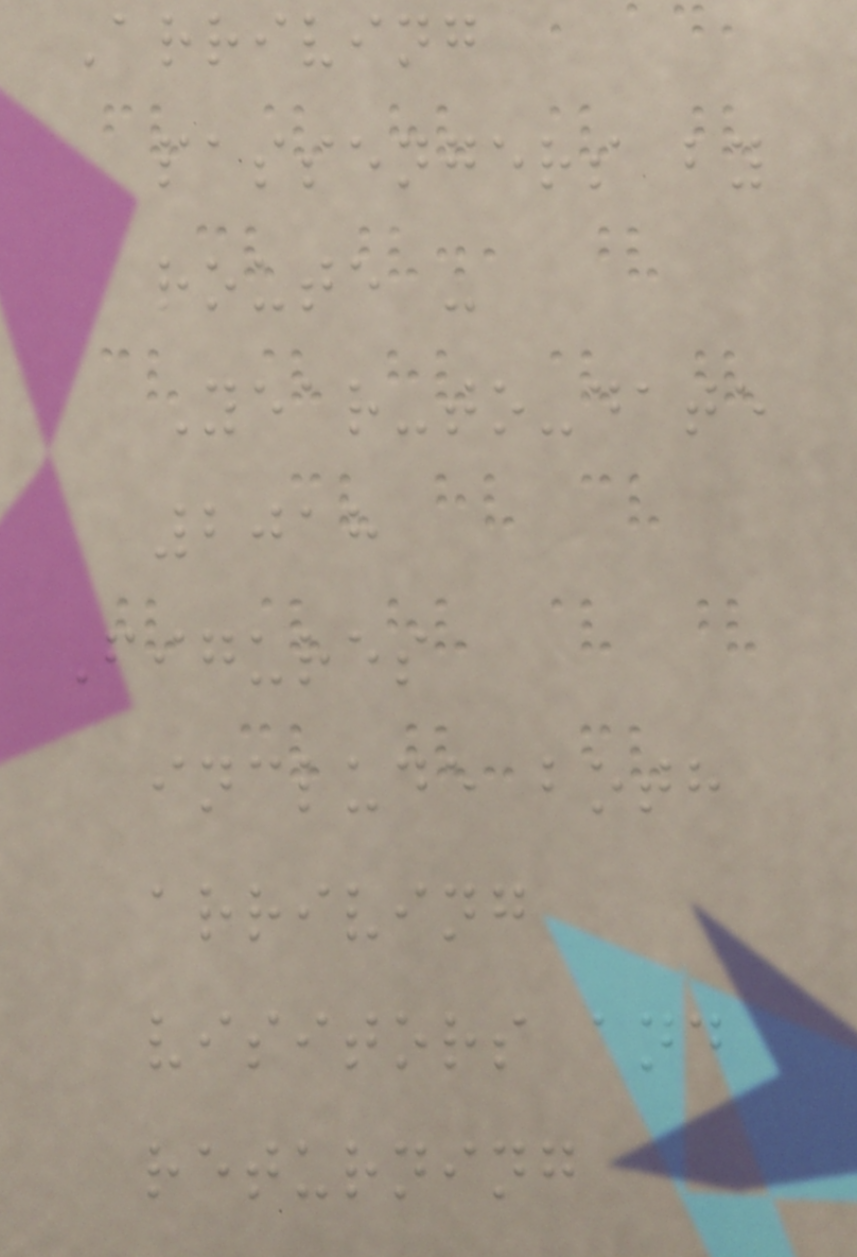Arriving
passengers by
route -
Year-to-date
2018
Figures
include both
arriving
visitors and
returning
